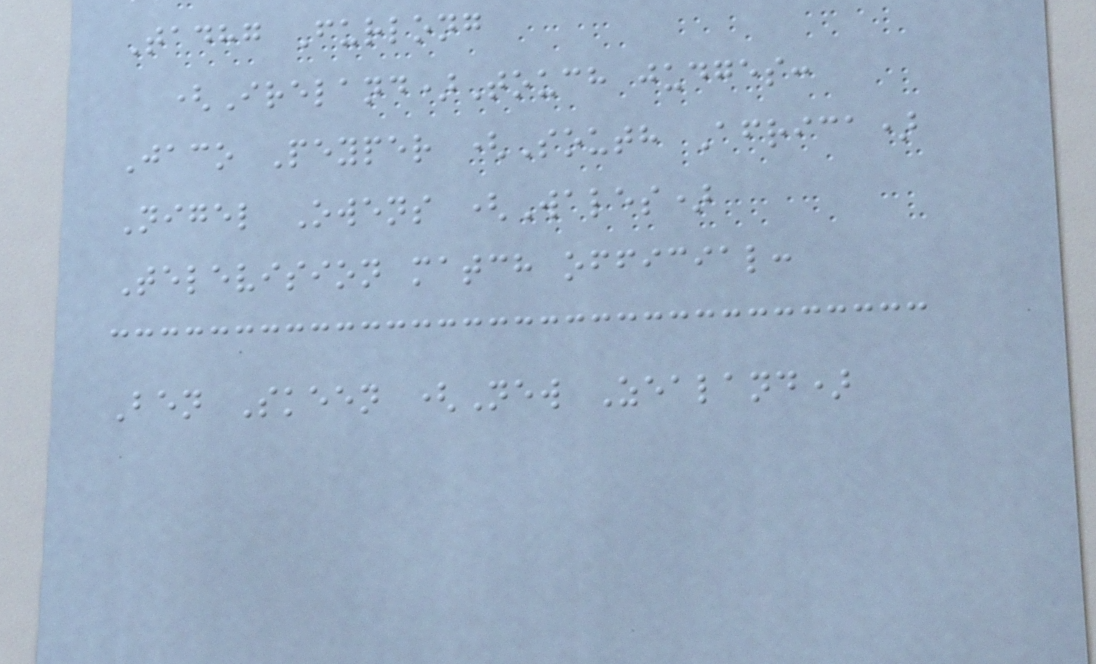Tadhg Furlong
(Ireland)Touch judges:
Jaco Peyper (South Africa)
Nigel Owens (Wales)
Television match official:
Ben Skeen (New Zealand)
